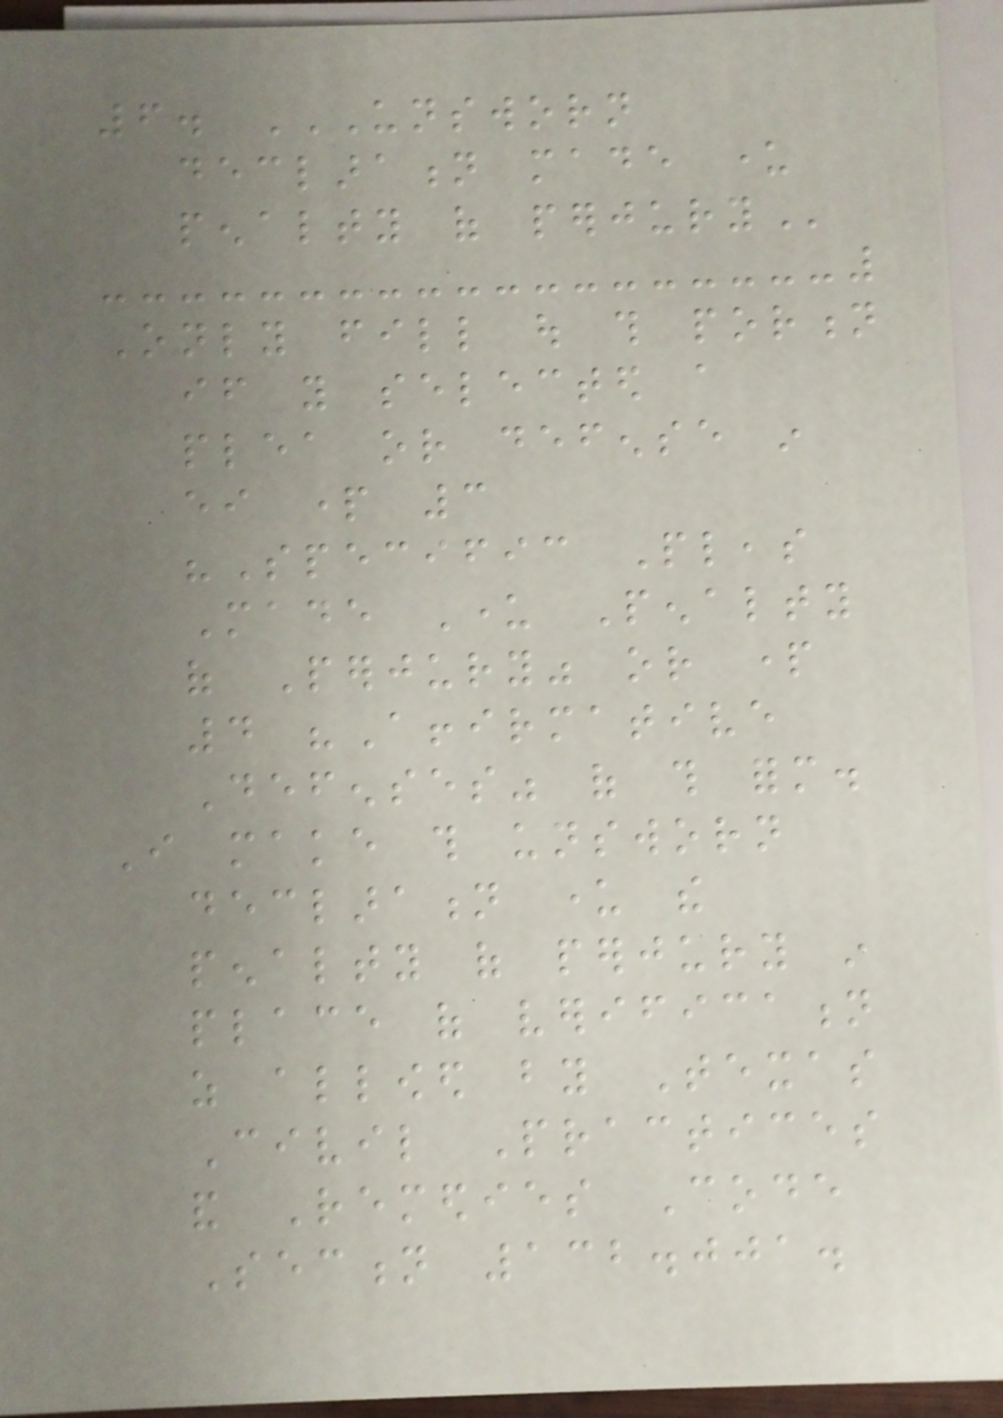6. UNSWORN
DECLARATION MADE UNDER
PENALTY OF PERJURY
Only fill out this portion
if you selected a
plea or defense in
either part 3
"Specific Pleas
Made Under Penalty
of Perjury" or part
4 "Affirmative
Defenses" of this form.
I make this unsworn
declaration under the
penalty of perjury in
place of verification
as allowed by Texas
Civil Practices
and Remedies Code
Section 132.001.
